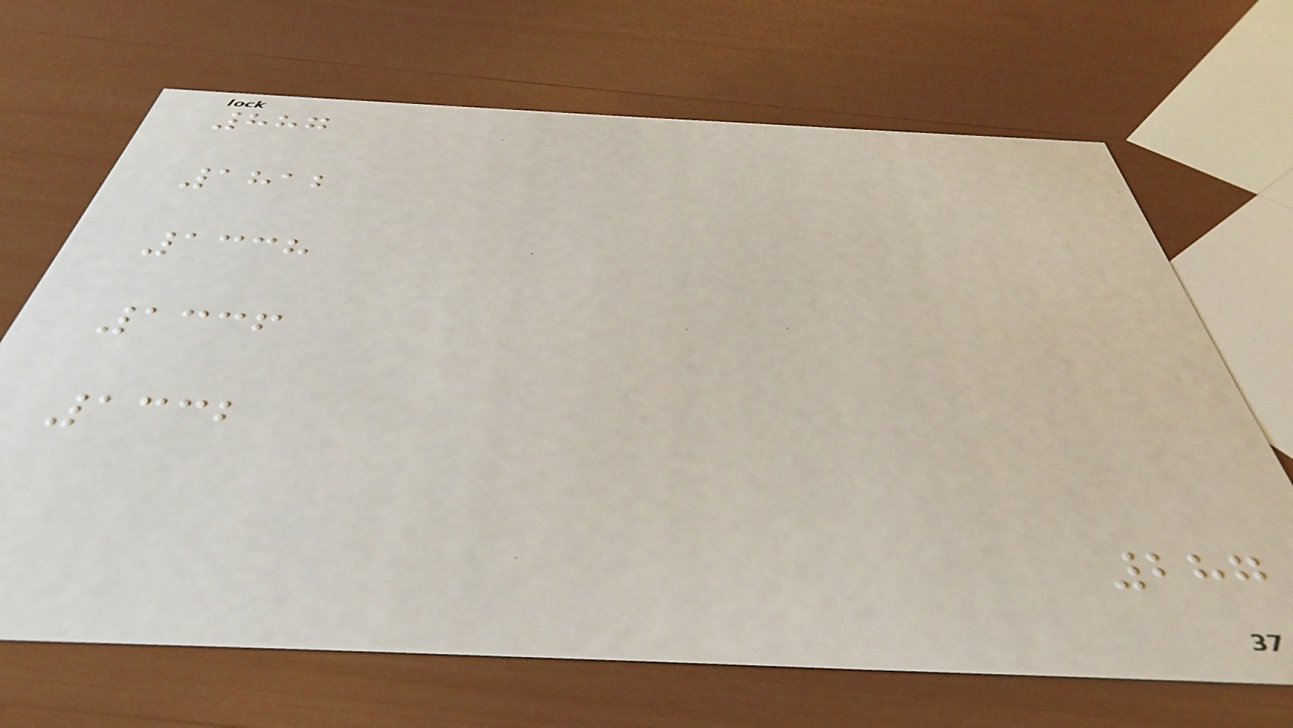887
1812
1338
1336
1332
287
